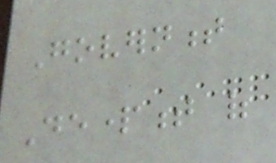Government
Department of
